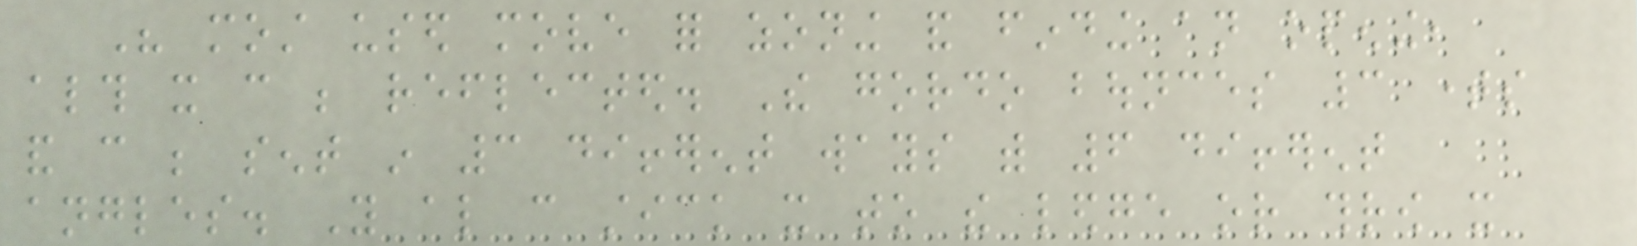His most used move for zoning and finding an opening,
although it can be reflected. The gordo bounces 3 times
and can be sent in 3 different ways with 6 different
angles. You also can stick it to the ledge or throw it
